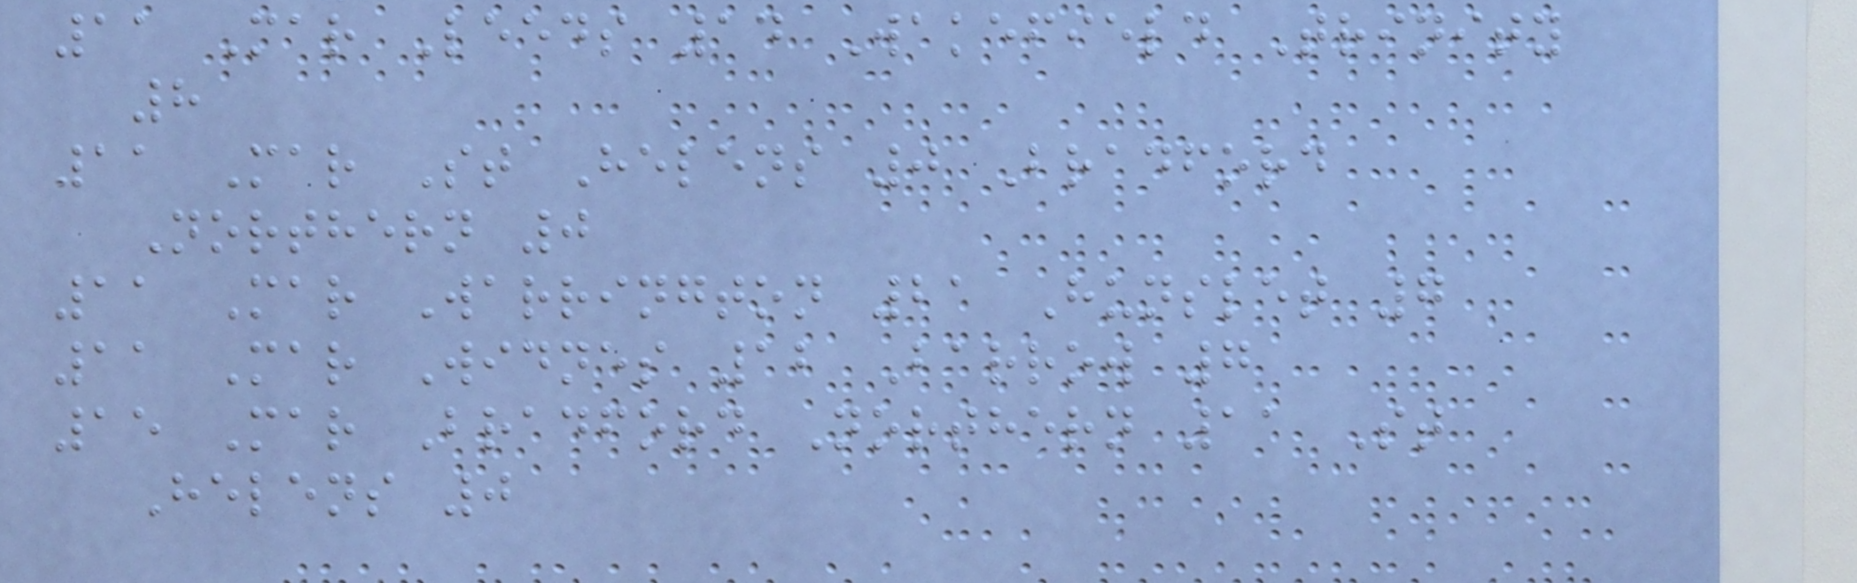11 Mar Leeds 14 Wakefield Trinity
8
11 Mar St Helens 0 Bradford
Northern 0
11 Mar Warrington 21 Hunslet 7
11 Mar Widnes 12 Barrow 7
15 Mar Bradford Northern 11 St
Helens 0
